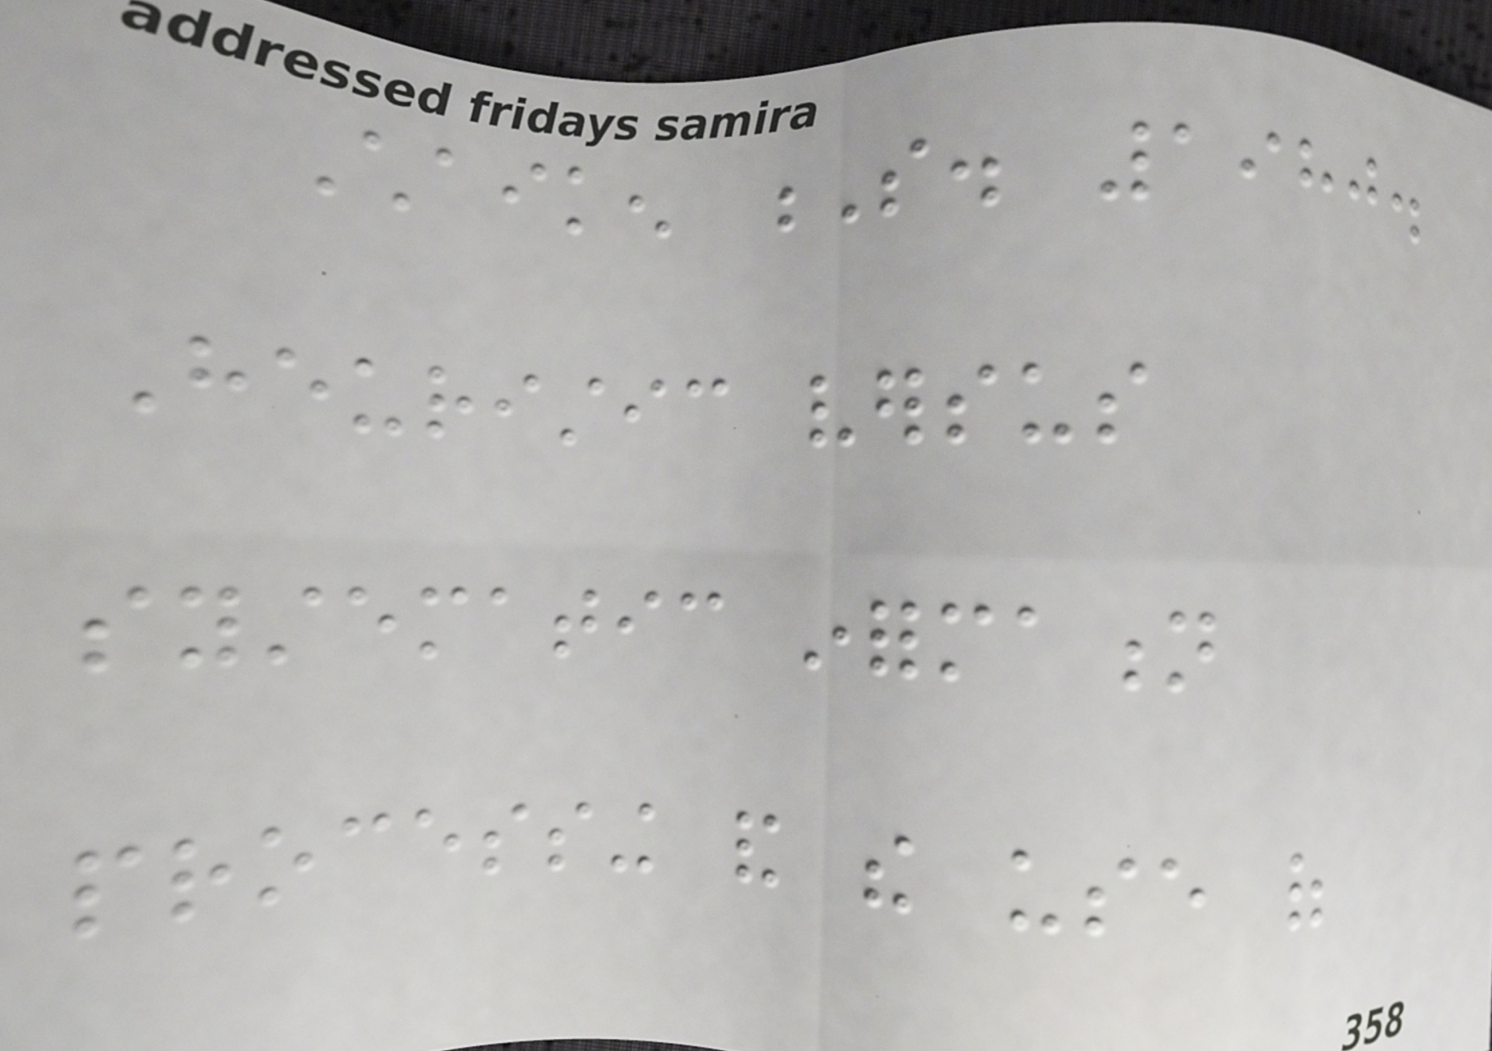Chaiken S. 1980.
Heuristic versus
systematic information
processing and the use of
